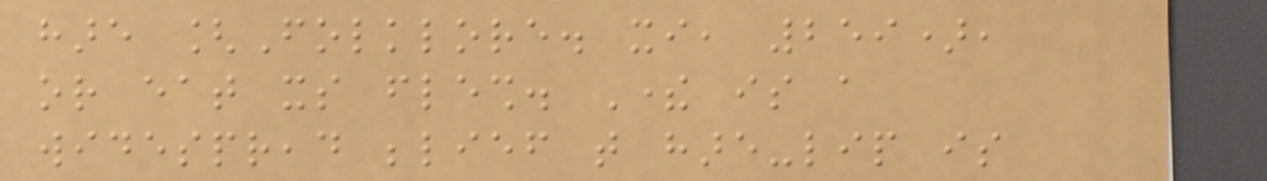hare [Folklore. xi, 259),
or eat its flesh. There is a
widespread belief that hare-lip is
